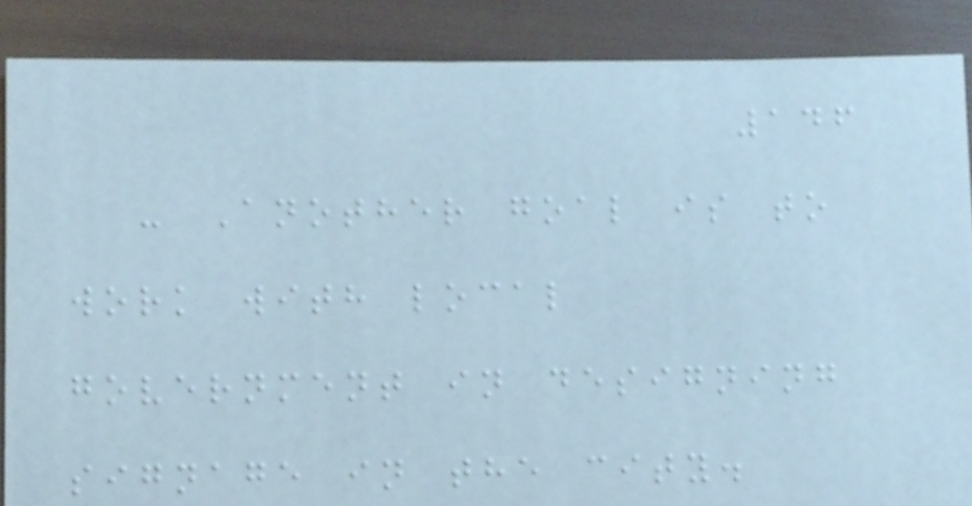146
- Another goal is to
work with local
government in designing
signage in the city.
